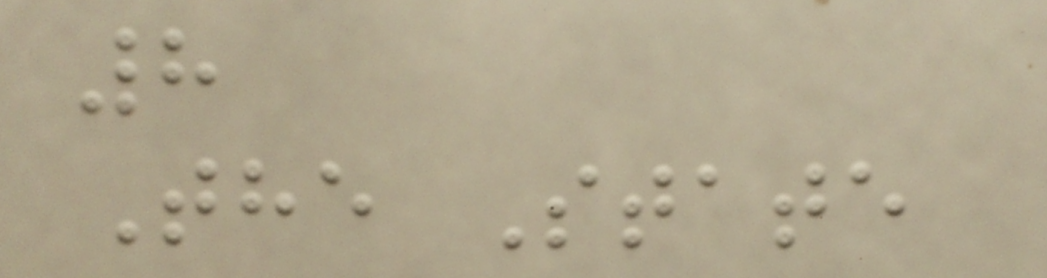8
The State
